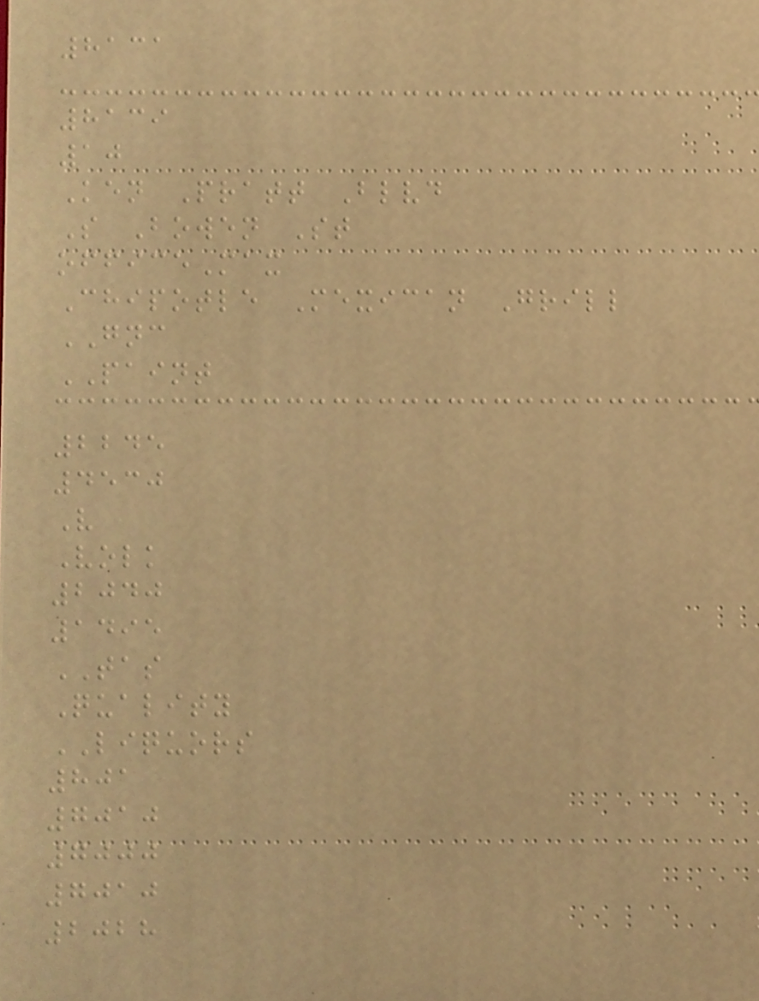8131
8139
10
Ken Pratt Blvd
S Bowen St
officeMax
Chipotle Mexican Grill
GNC
PAINT
2245
4530
V
Volk
2040
1495
TAS
Quality
LIQUORS
801
7010
7000
7010
2028
